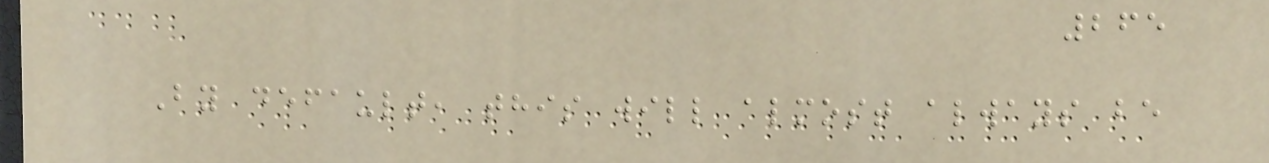265
By default, this will almost always be
